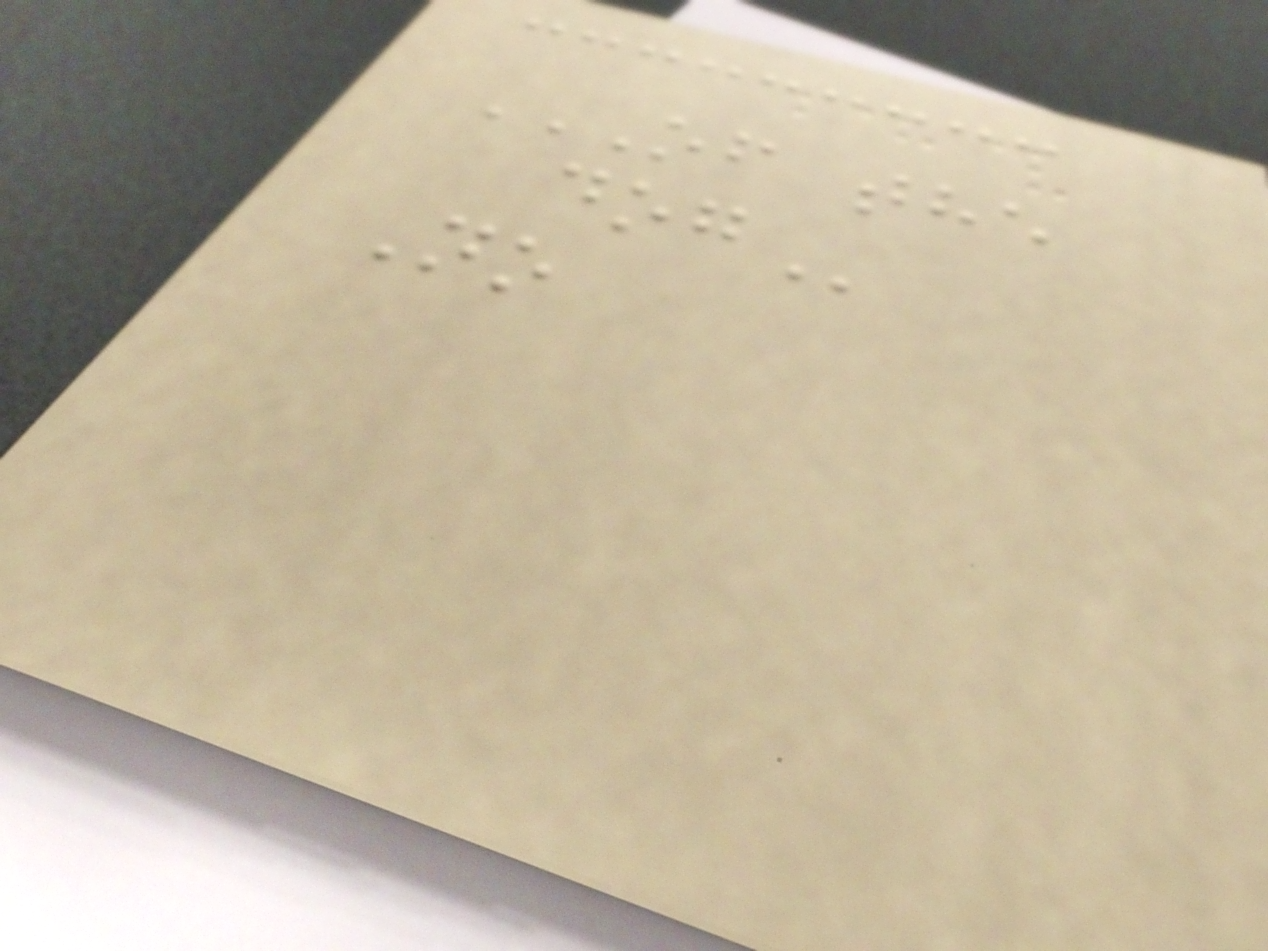OF THE
DOG
No
